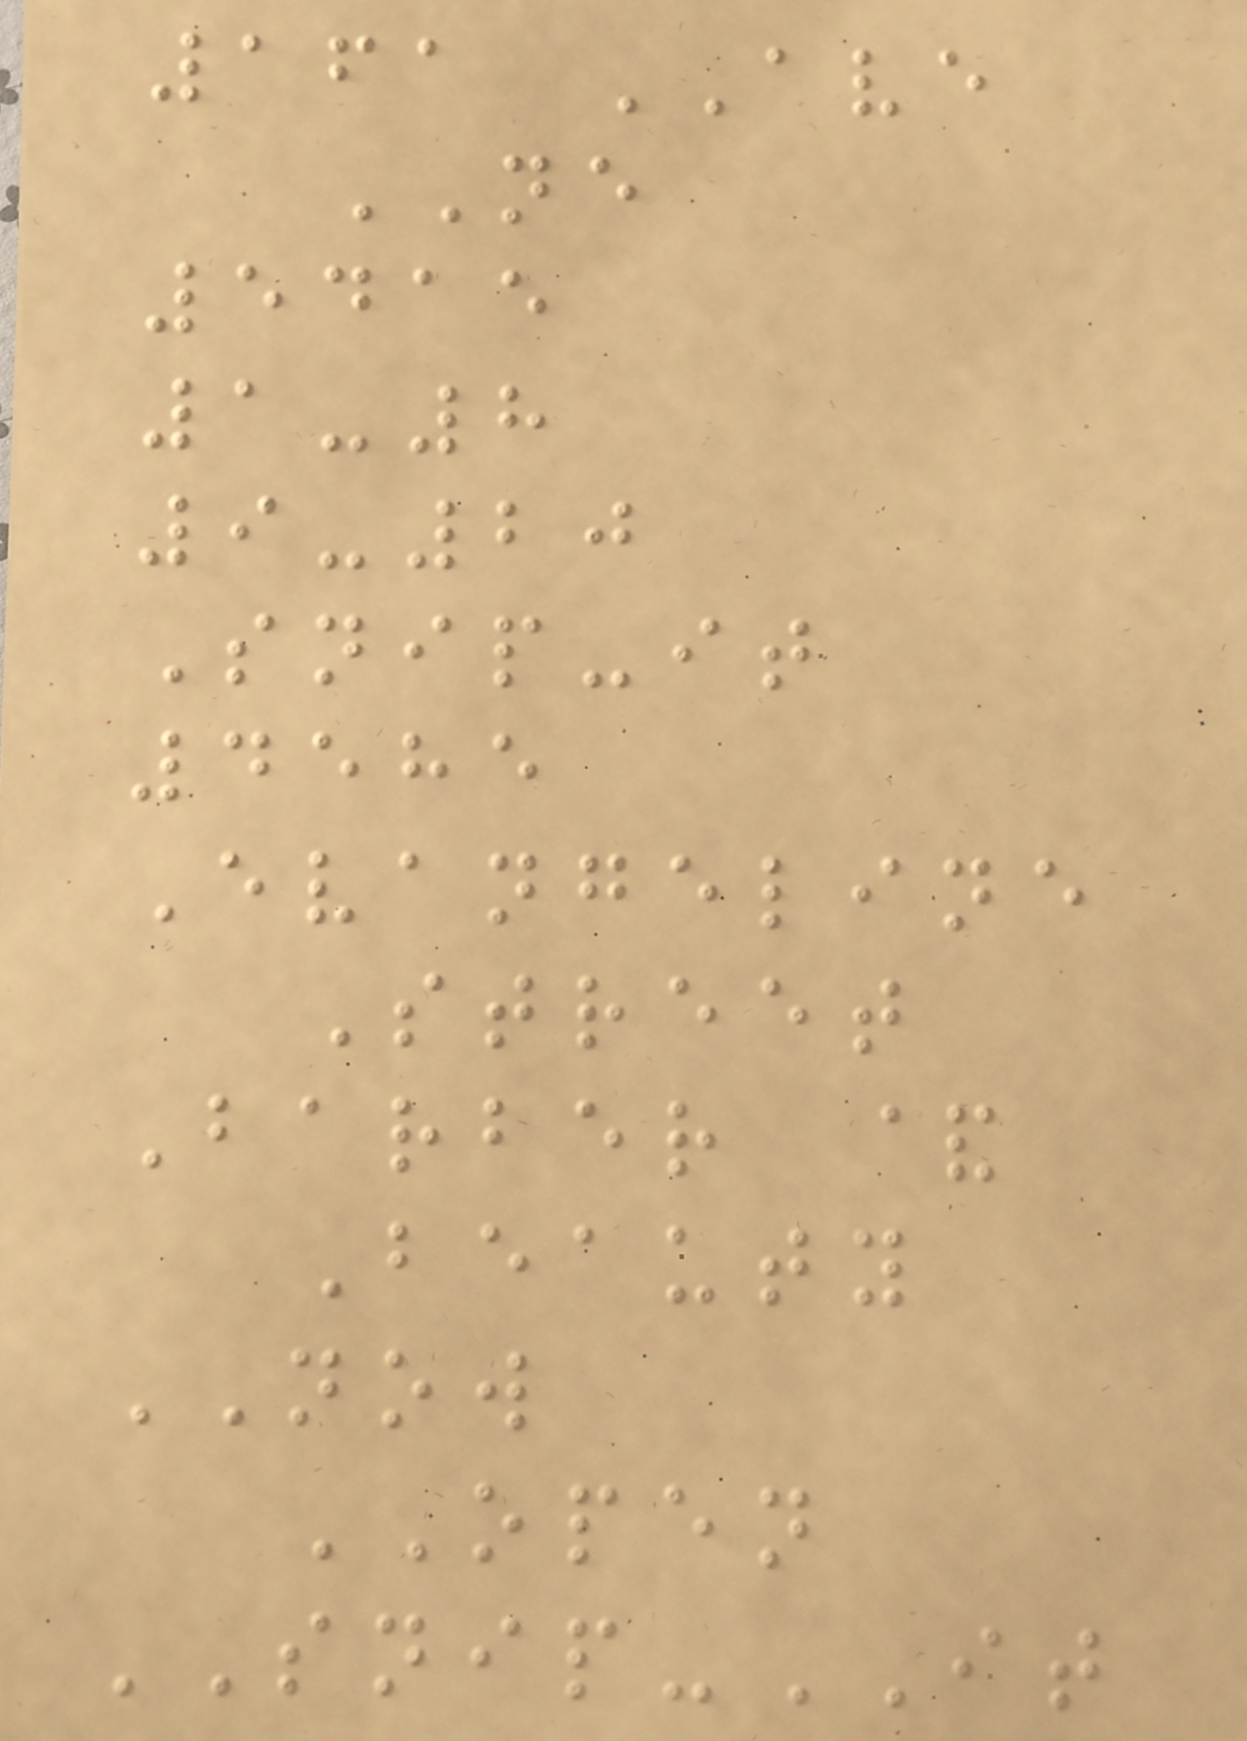161 AVE
NE
5415
1-8
9-20
Snip-it
4585
Evangeline
Street
Barber &
Beauty
NOW
OPEN
SNIP-IT
